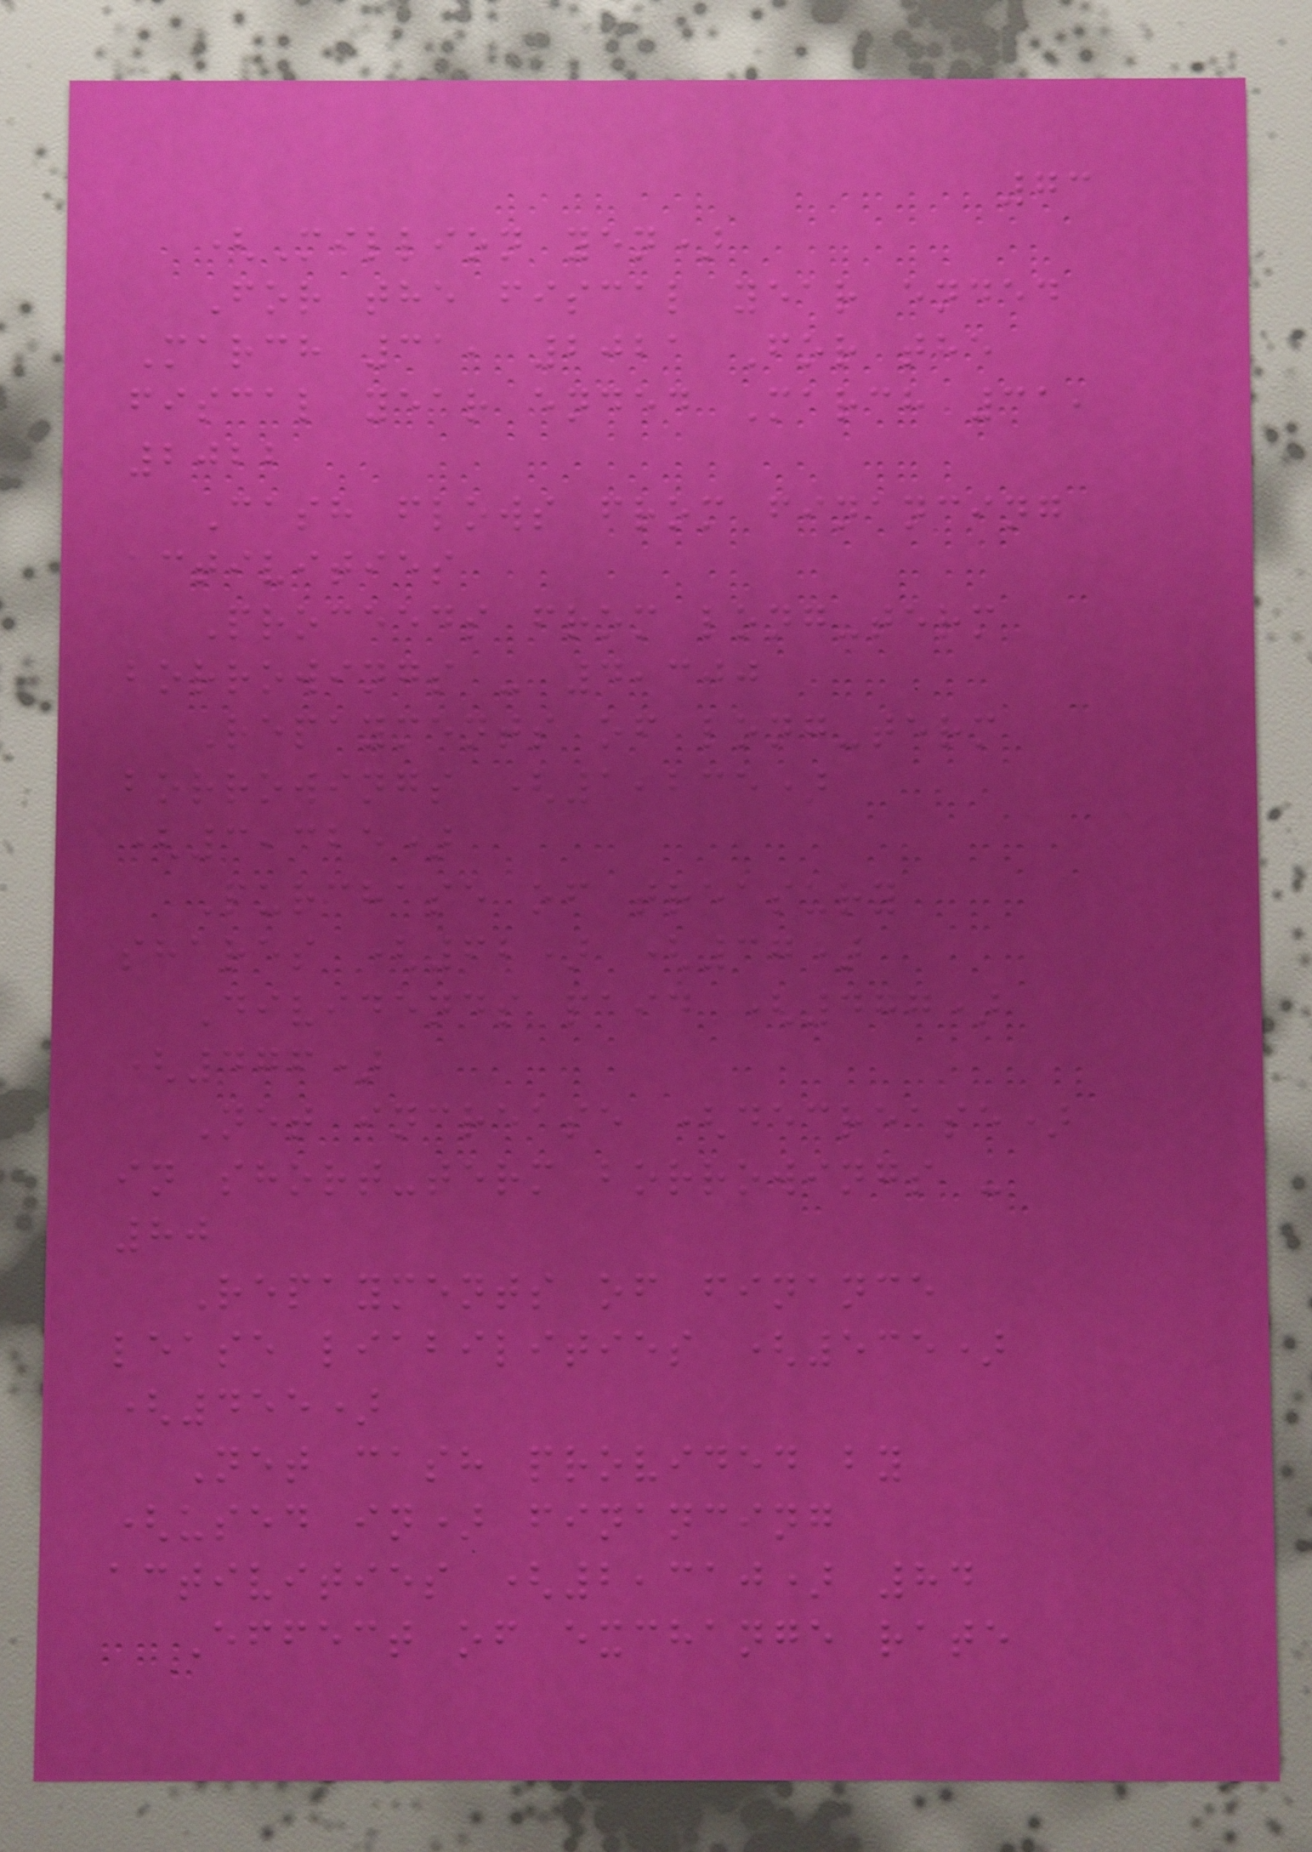73
(Million yen)
For the fiscal year ended
March 31, 2021 For the
fiscal year ended March 31,
2022
Cash flows from financing
activities
Proceeds from long-term
borrowings - 4,300
Repayments of long-term
borrowings (1,235)
(3,325)
Purchase of treasury
shares (62) (37)
Dividends paid (477)
(476)
Net increase (decrease)
in short-term borrowings -
80
Repayments of finance
lease liabilities (535)
(455)
Net cash provided by
(used in) financing
activities (2,310) 84
Effect of exchange rate
